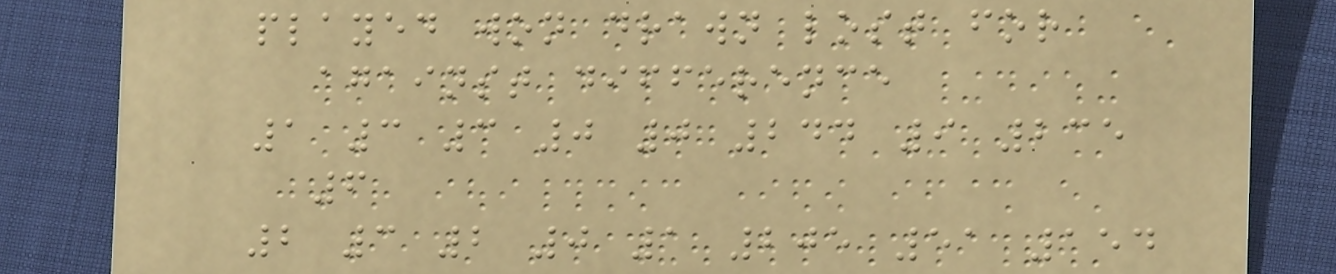played won drawn lost for
against difference
1 3 3 0 0 244 9 235
6
2 3 2 0 1 205 51 154
